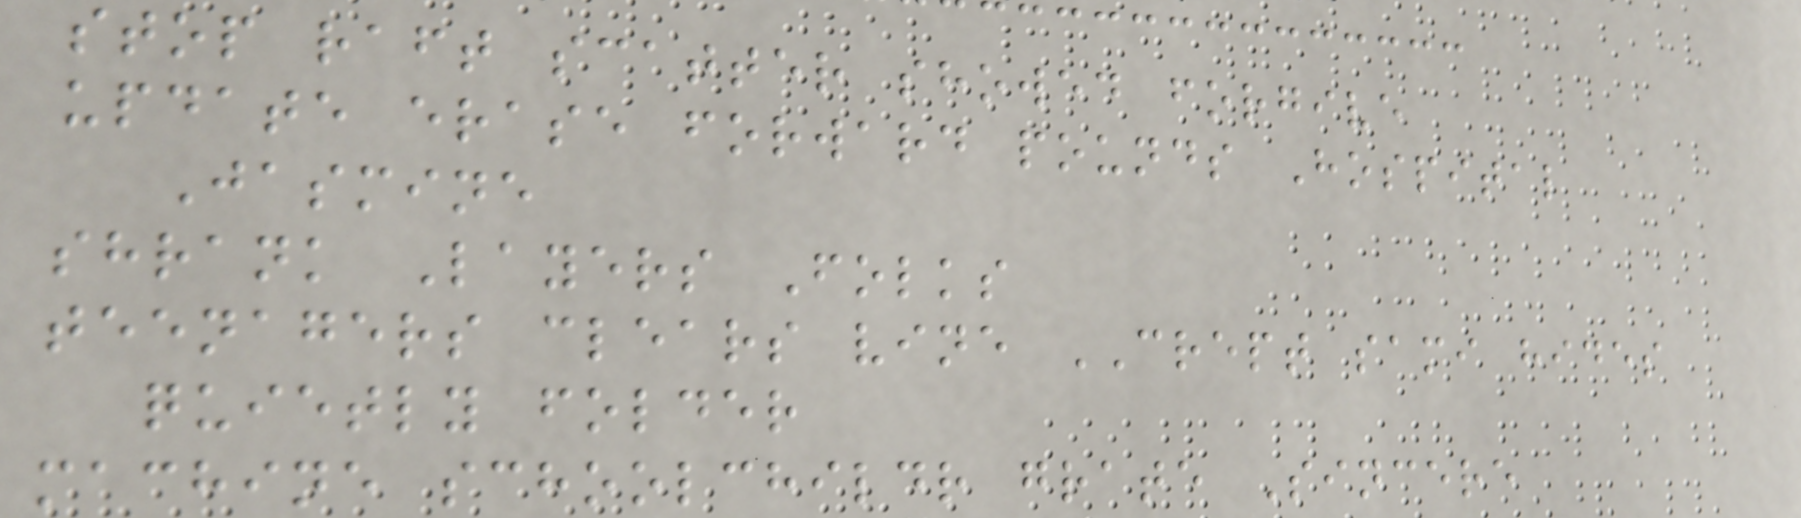stop raft scatter showed forgive
update erase forward pounds Hospital
Jasmine
shrank Layers Folks
teenagers clears vine CREPT sami hides
quietly folder
machine schoolchildr grate Sincere
